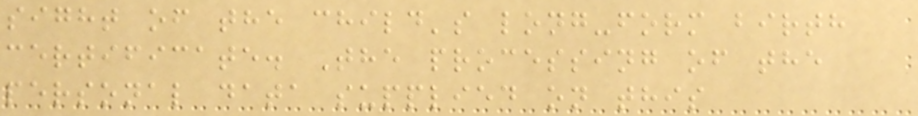sight of the child's long-form birth
certificate. The processing of the
personal data supplied on this
